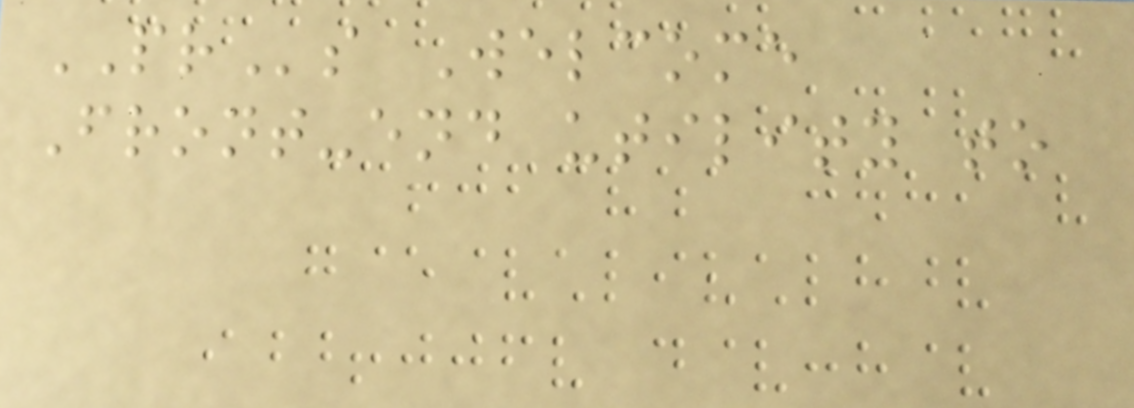PRs Welcome
Front-end utility to
